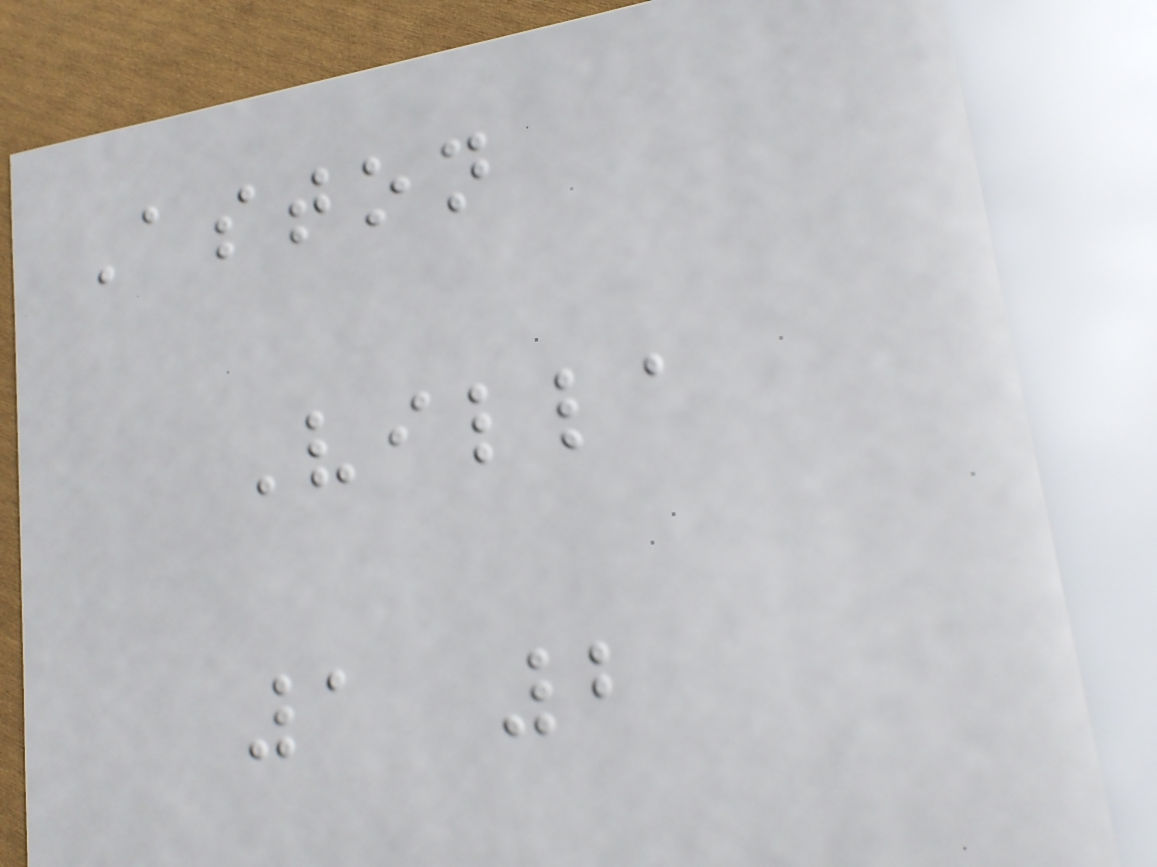Aston
Villa
1 2
